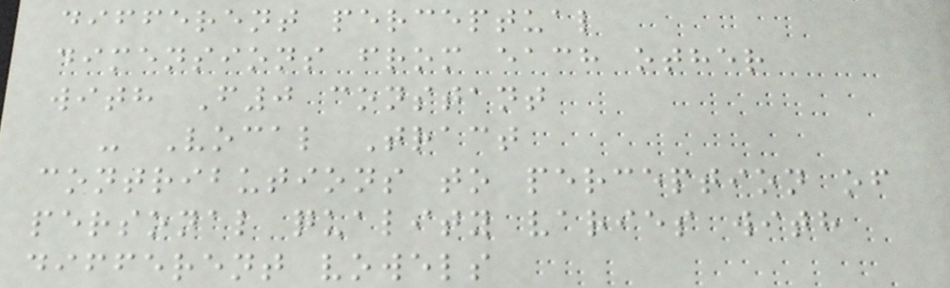different perceptual
dimensions from each other
with F0 constant
- Vocal Tract
contributions to perception of
personal quality varies with
different vowels
